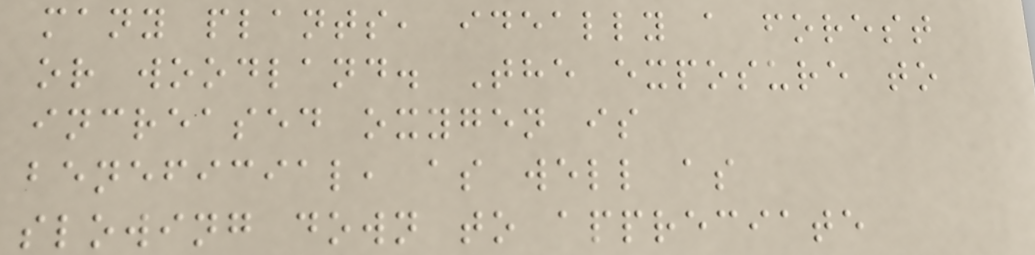many plants, ideally a forest
or woodland. The exposure to
increased oxygen is
beneficial, as well as
slowing down to appreciate
